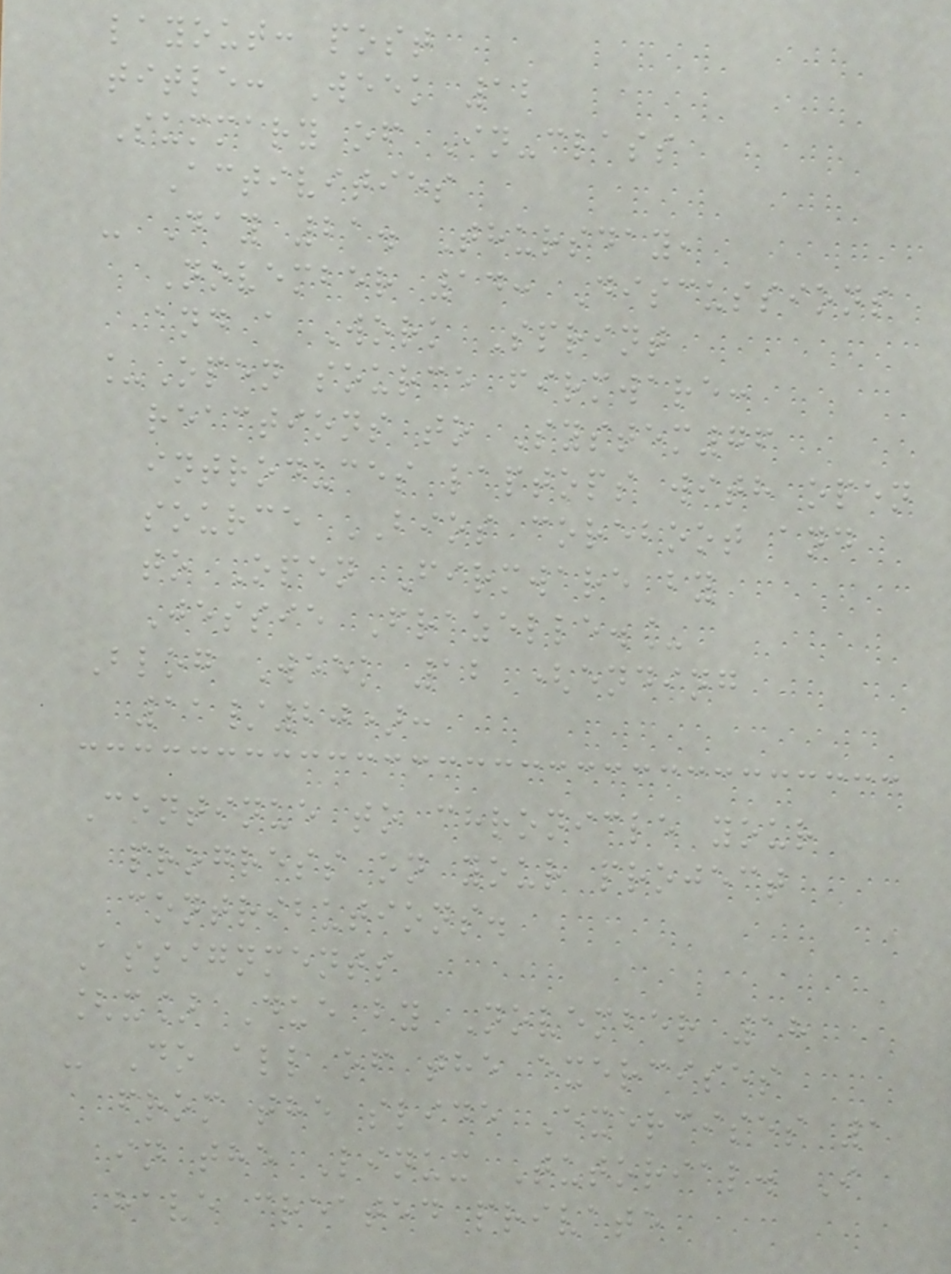layout: post
title: Week 12
Summary of In-class
Activities
- Day 21. Thursday,
November 14: Discussions
and a Work Sprint
_Open source firmware:
reactions to System76
introduces laptops with open
source BIOS coreboot and
to Open Firmware by
Jessie Frazelle._
Blog Week 12 (ending
11/20):
Continue to chronicle your
progress on your project
contributions.
Assignments
[x] Due by November 18
- Do all of the exercises
from the slide Exercises 1
in the Linux Tutorial. I
have created private
